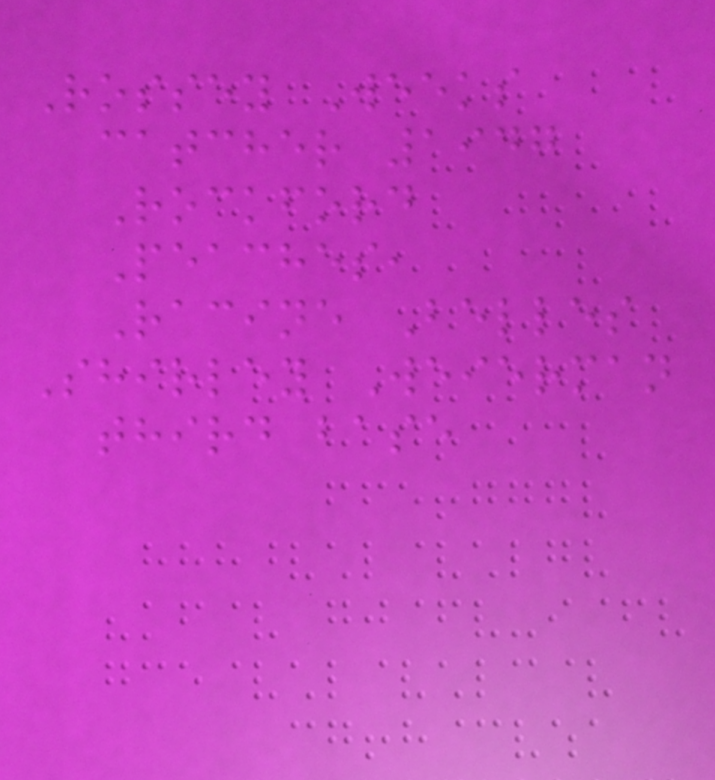Rossey Weeks
catcher 1947
Rockford
Peaches,
Racine Belles
Shirley Weierman
third base
